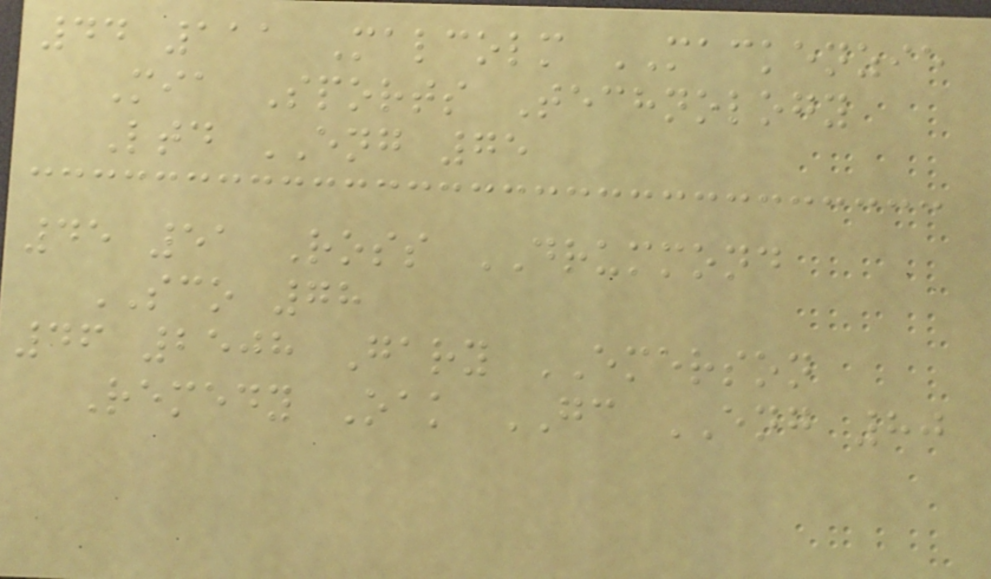44 111 Malcolm MACKENZIE
Mia Sports Technology
Ltd ENG 75
45 51 Ross DRUMMOND
SCO 78
46 2508 Gary EMERSON
Remedy Oak GC ENG 80
